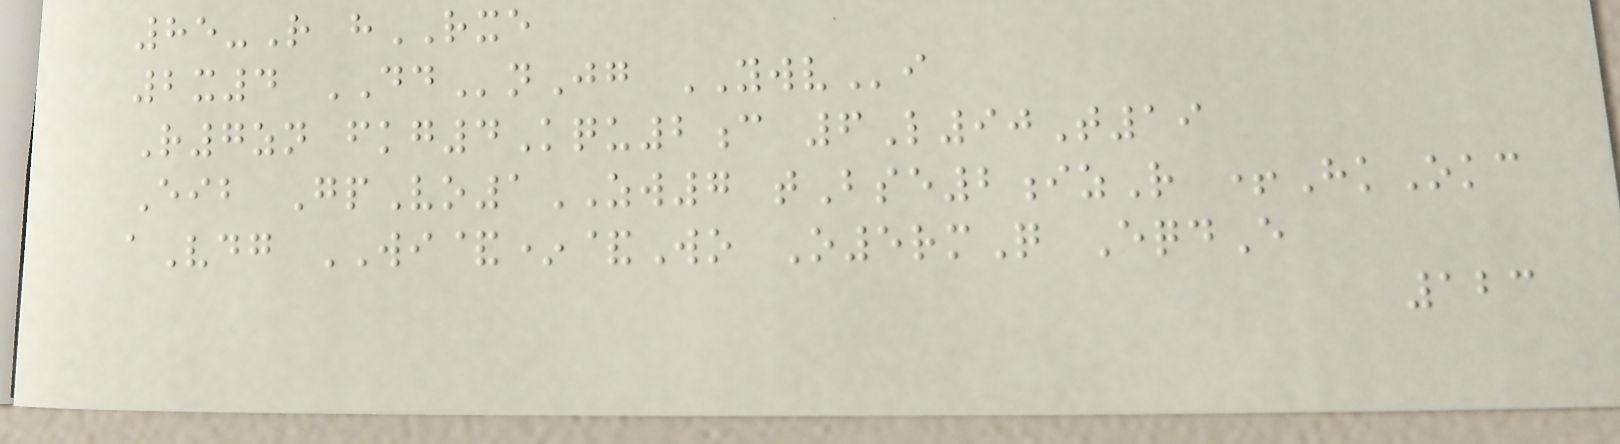85-R hRXE
2x4 DDnJg YWVi
R7zn fkg4Kqu2c 6L90T19
Eib GpVo1ZW7 tBse2izR +HkOkc
aVdg WI&*&Wo O5rmQ EqdE
123
